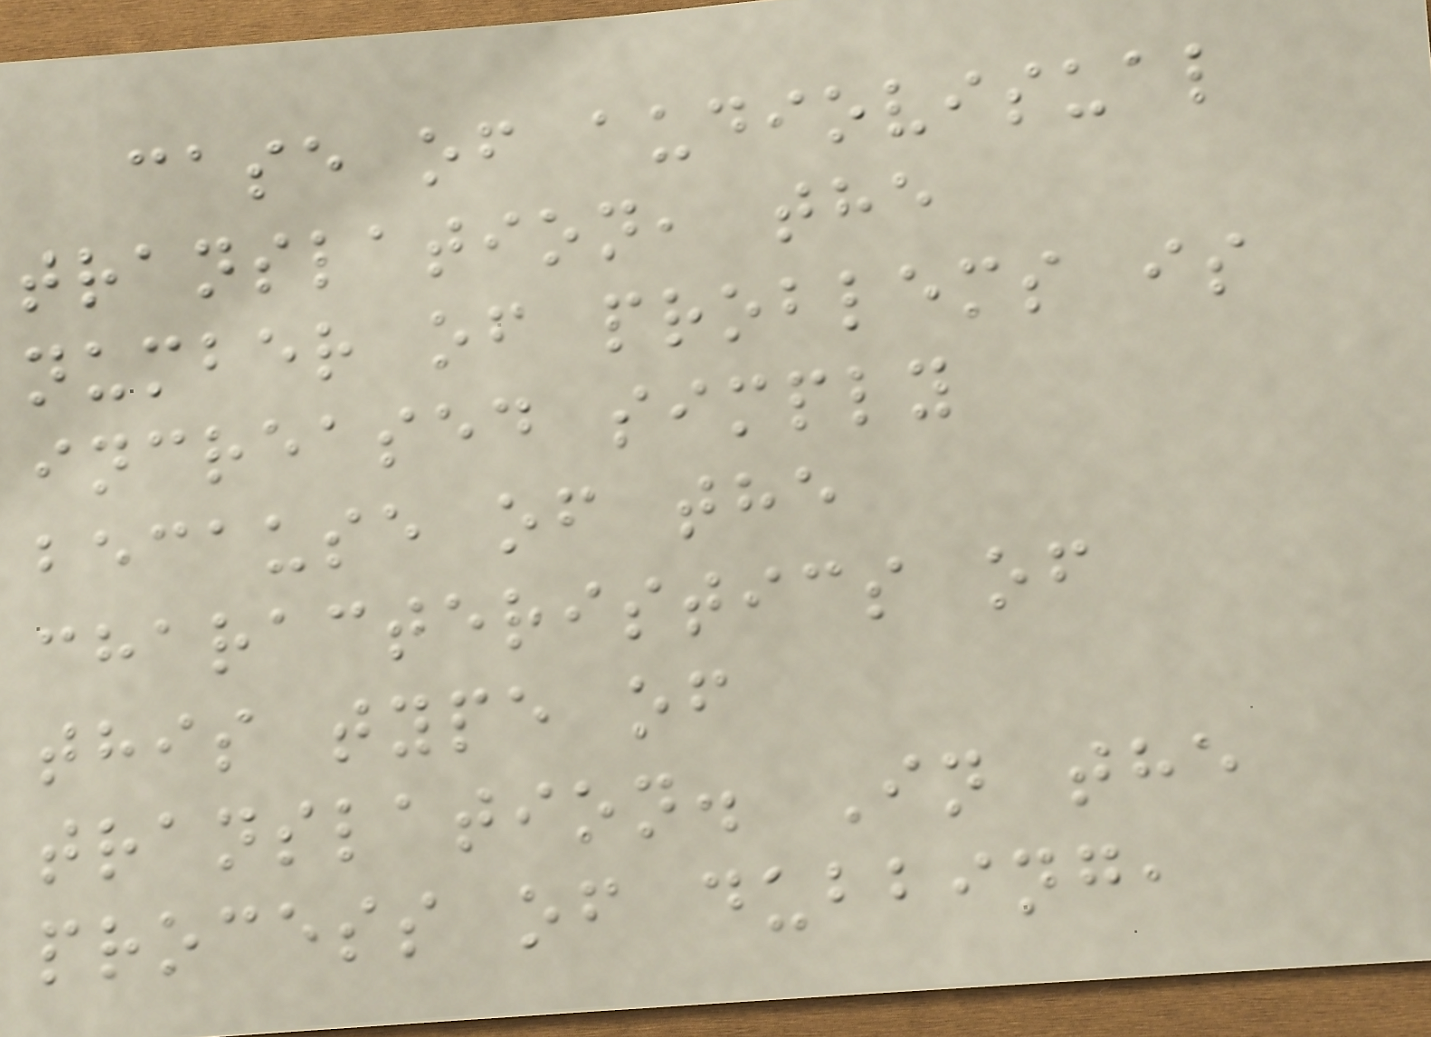case of audiovisual
translation, the
number of problems is
increased simply
because of the
characteristics of
this type of
translation. In the
process of dubbing,
